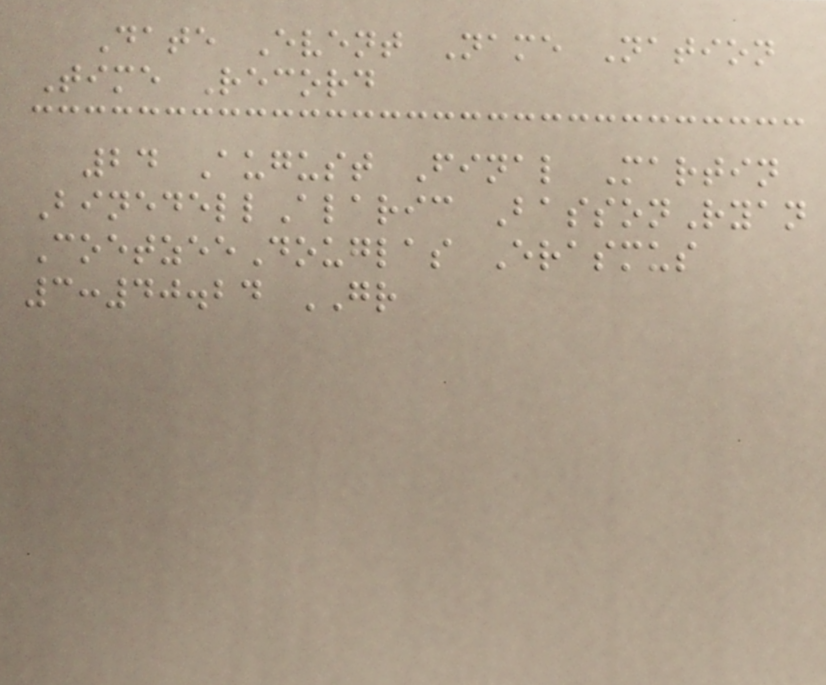Date Event Name Nation
Time Record
24 August Final Martin
BinedellAlaric BassonRyan
CoetzeeDouglas Erasmus
3:40.24 GR
